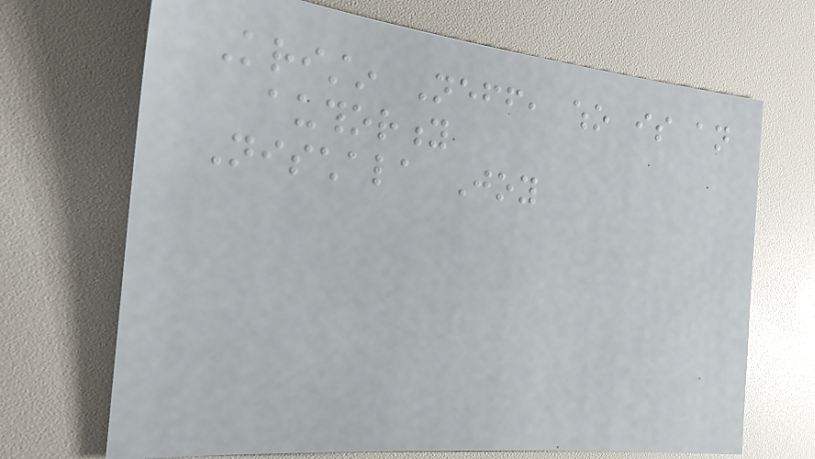Kristin Neff, who is an
authority
Nischala Joy
